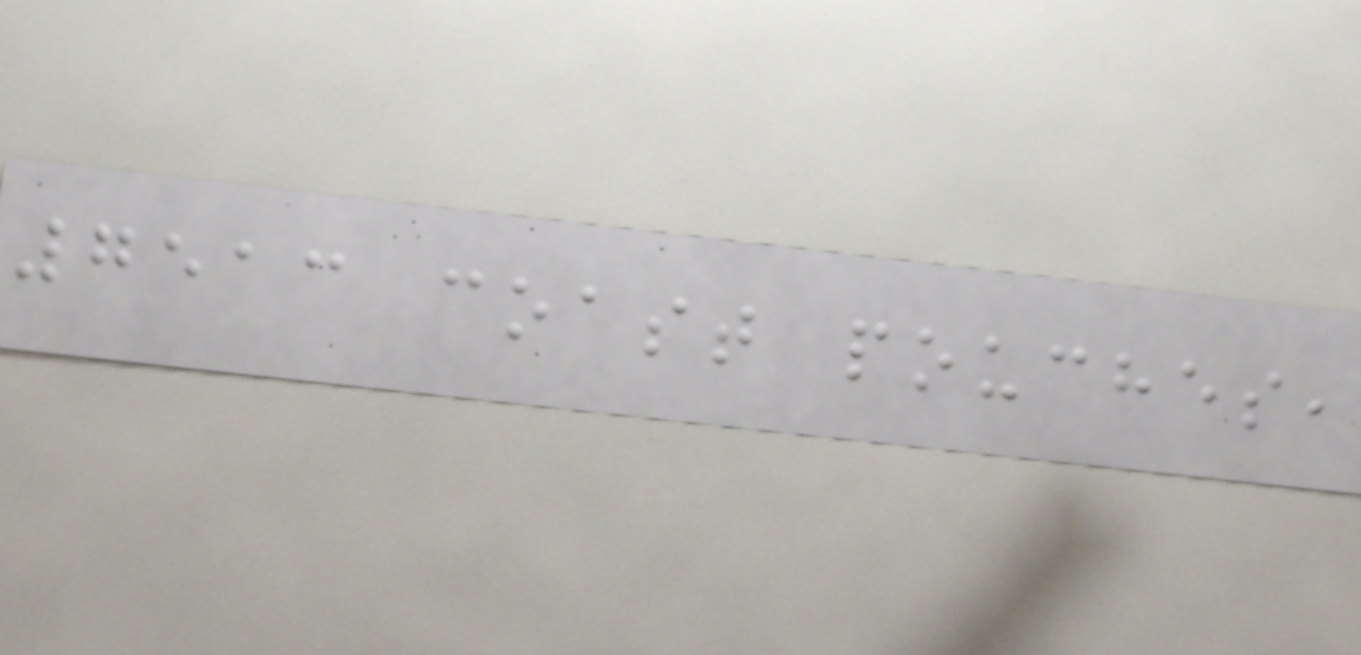7513 coast pouches,
